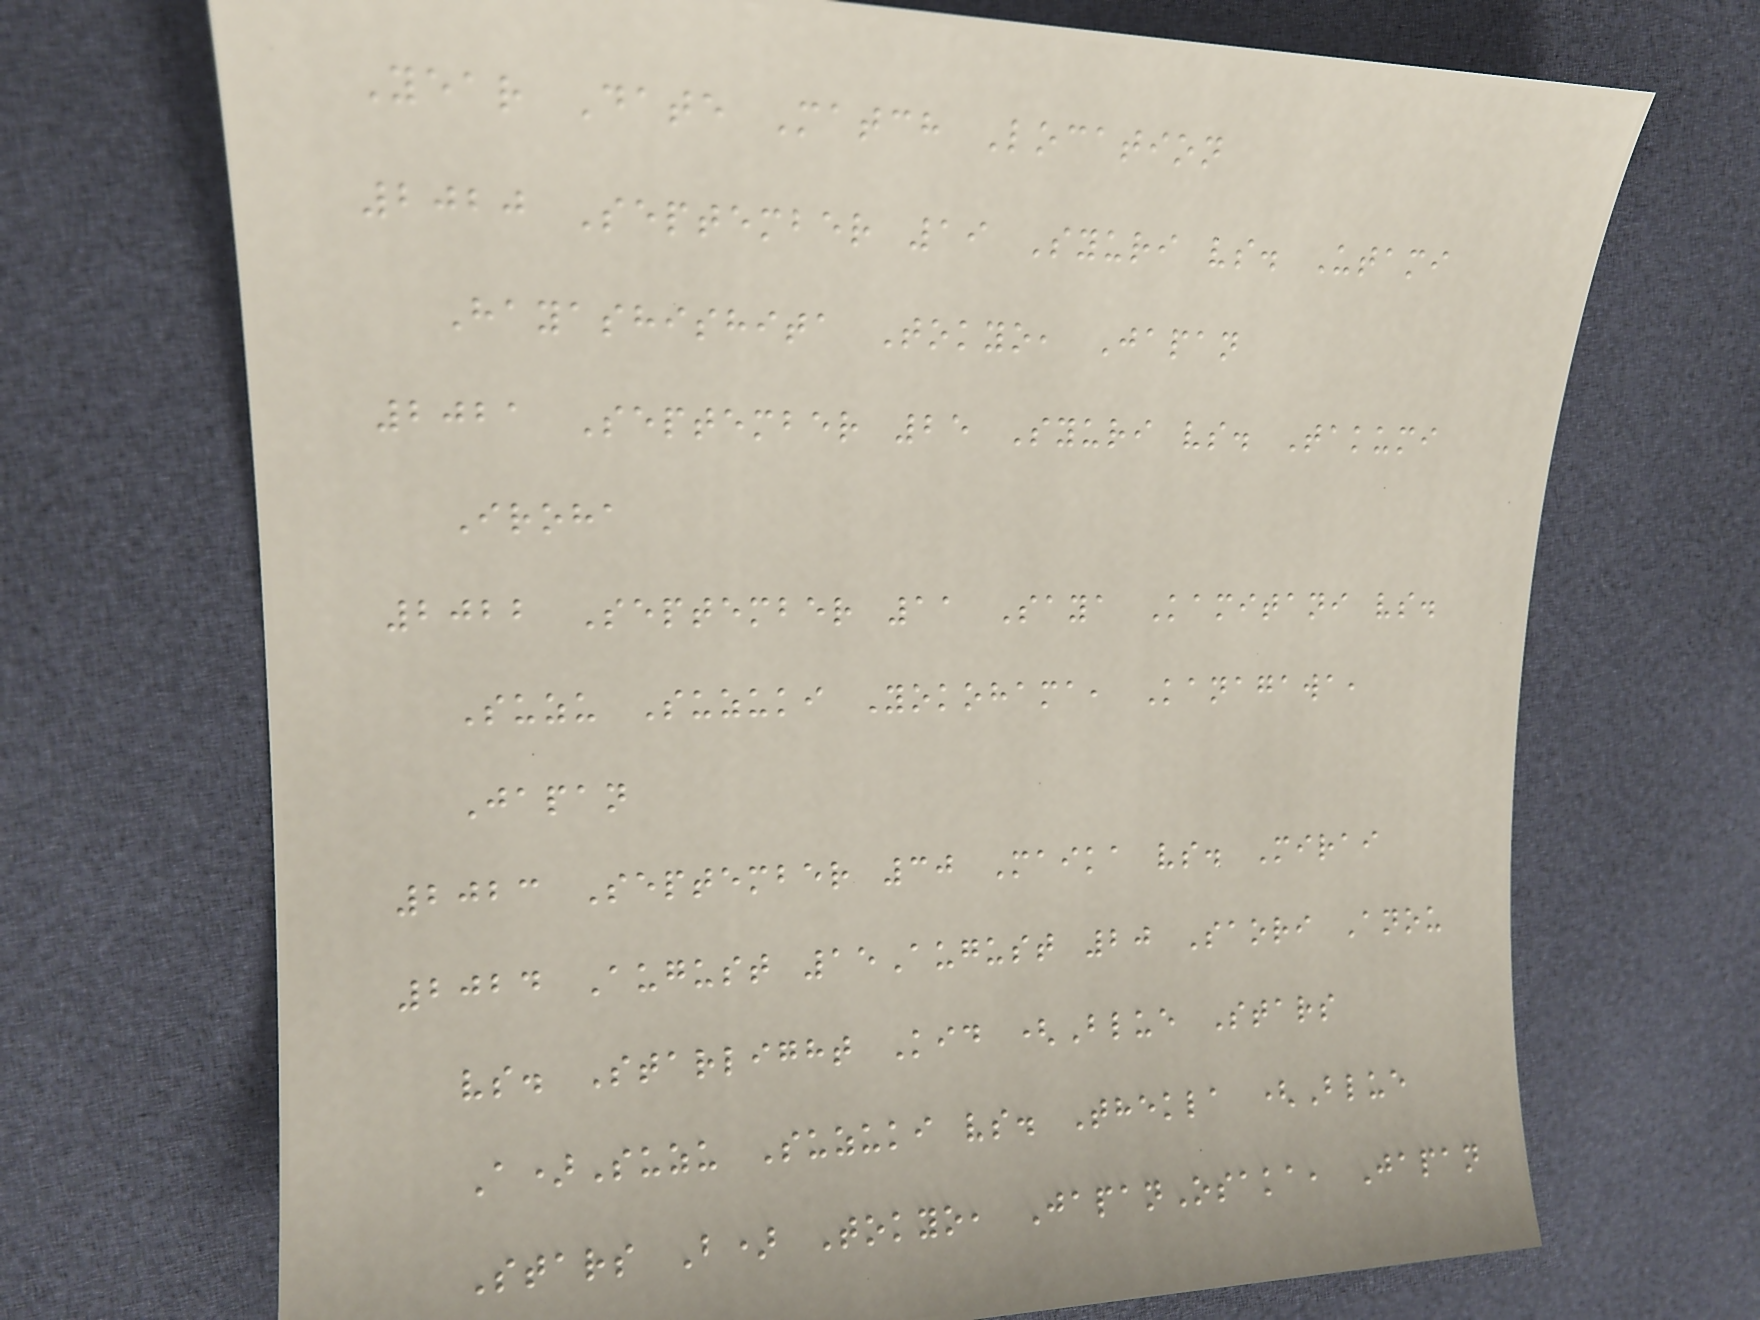Year Date Match Location
2020 September 19 Syuri vs. Utami
Hayashishita Tokyo, Japan
2021 September 25 Syuri vs. Takumi
Iroha
2022 September 11 Saya Kamitani vs.
Suzu Suzuki Yokohama, Kanagawa,
Japan
2023 September 30 Maika vs. Mirai
2024 August 15August 20 Saori Anou
vs. Starlight Kid (Blue Stars
A)Suzu Suzuki vs. Thekla (Blue
Stars B) Tokyo, JapanOsaka, Japan
